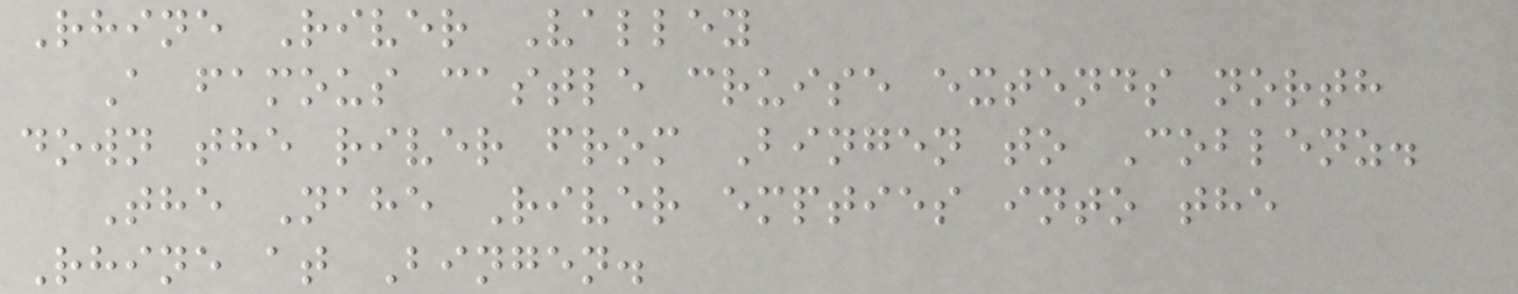Rhine River Valley
A famous castle cruise extends north
down the river from Bingen to Coblenz.
The Nahe River empties into the
Rhine at Bingen.
